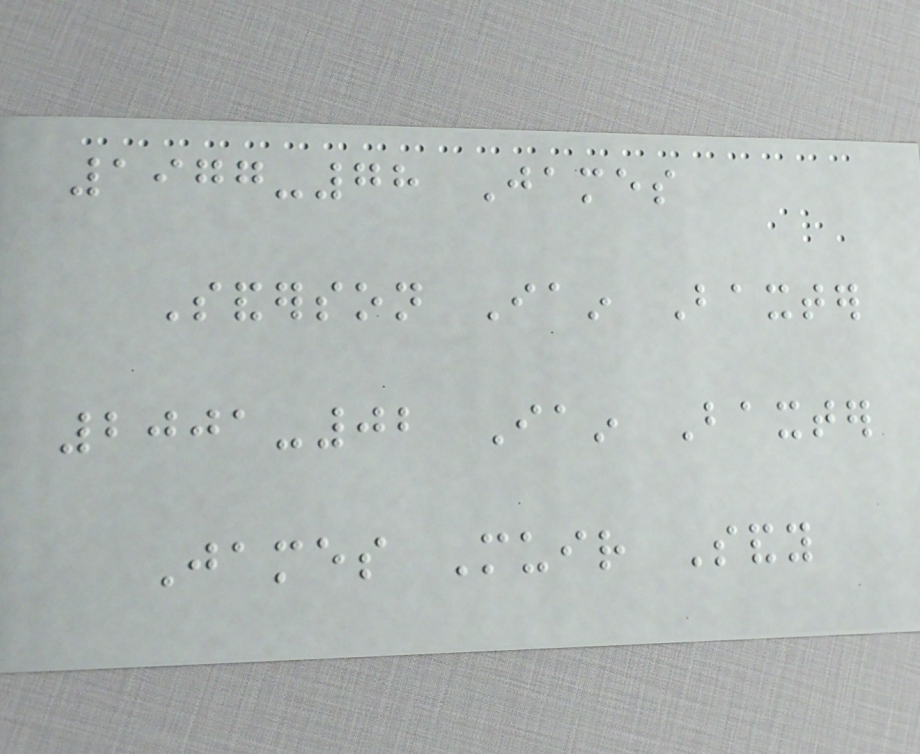1977-78 James
Sanderson Iain Baxter
2001-02 Iain Baxter
James Muir Sandy
